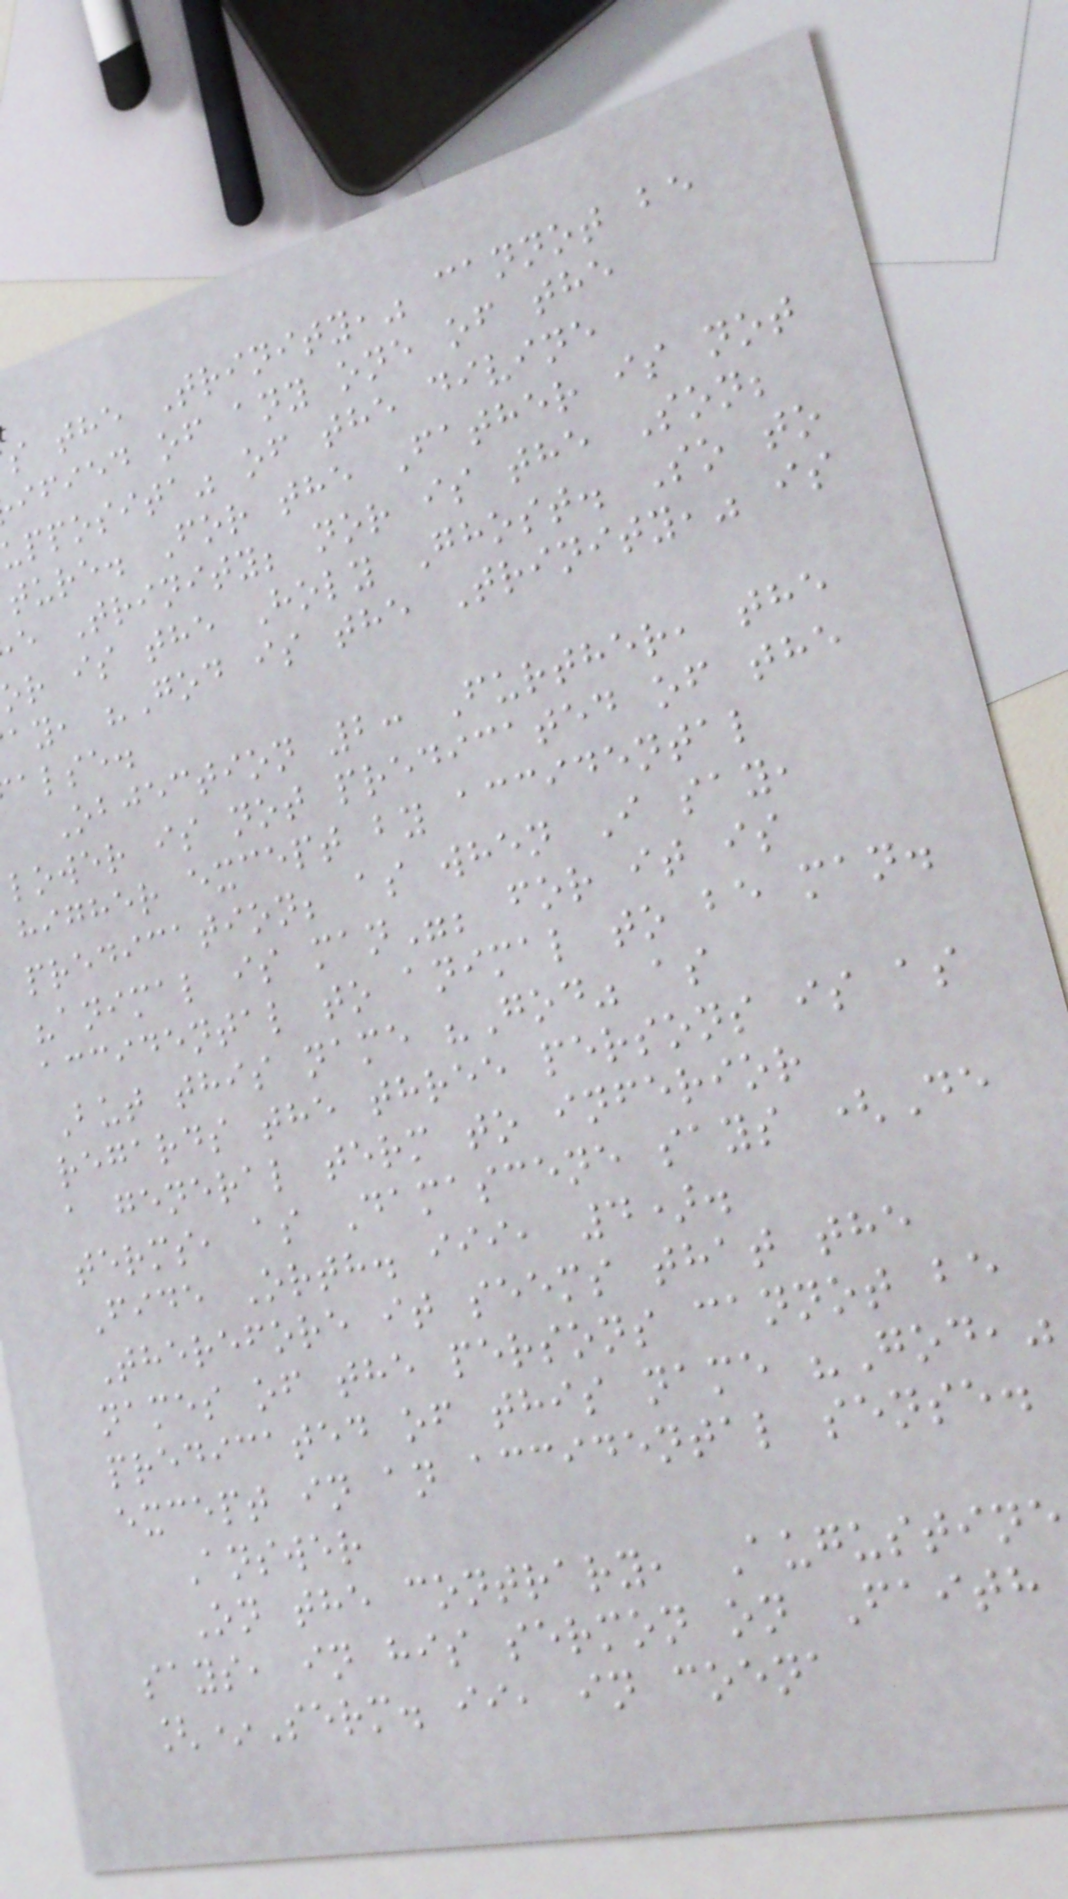s the Trinity," cannot be
ified of any one of the
pposita" of the divine
ture. For the Father is not
e Trinity; nor is the Son;
or is the Holy Ghost. So to
ay, "God is the Trinity," is
alse.
Objection 2: Further, the
lower is not predicated of the
higher except by accidental
predication; as when I say,
"animal is man"; for it is
accidental to animal to be man.
But this name "God" as
regards the three persons is as
a general term to inferior
terms, as Damascene says (De
Fide Orth. iii, 4).
Therefore it seems that the
names of the persons cannot be
predicated of this name "God,"
except in an accidental sense.
Answer
On the contrary, Augustine
says, in his sermon on Faith
[*Serm. ii, in coena
